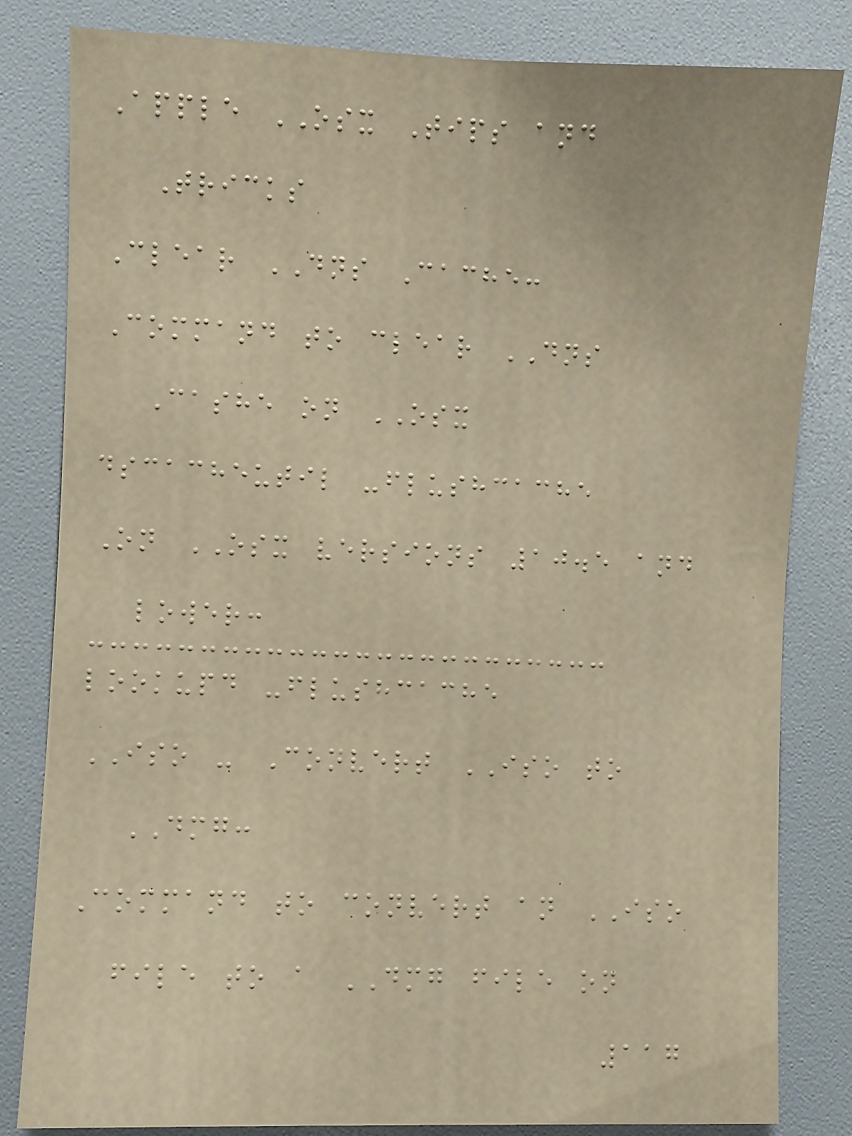Apple OSX Tips and
Tricks
Clear DNS Cache:
Command to clear DNS
Cashe on OSX
dscacheutil -flushcache
On OSX versions 10.5 and
lower:
lookupd -flushcache
ISO - Convert ISO to
DMG:
Command to convert an ISO
file to a DMG file on
117
